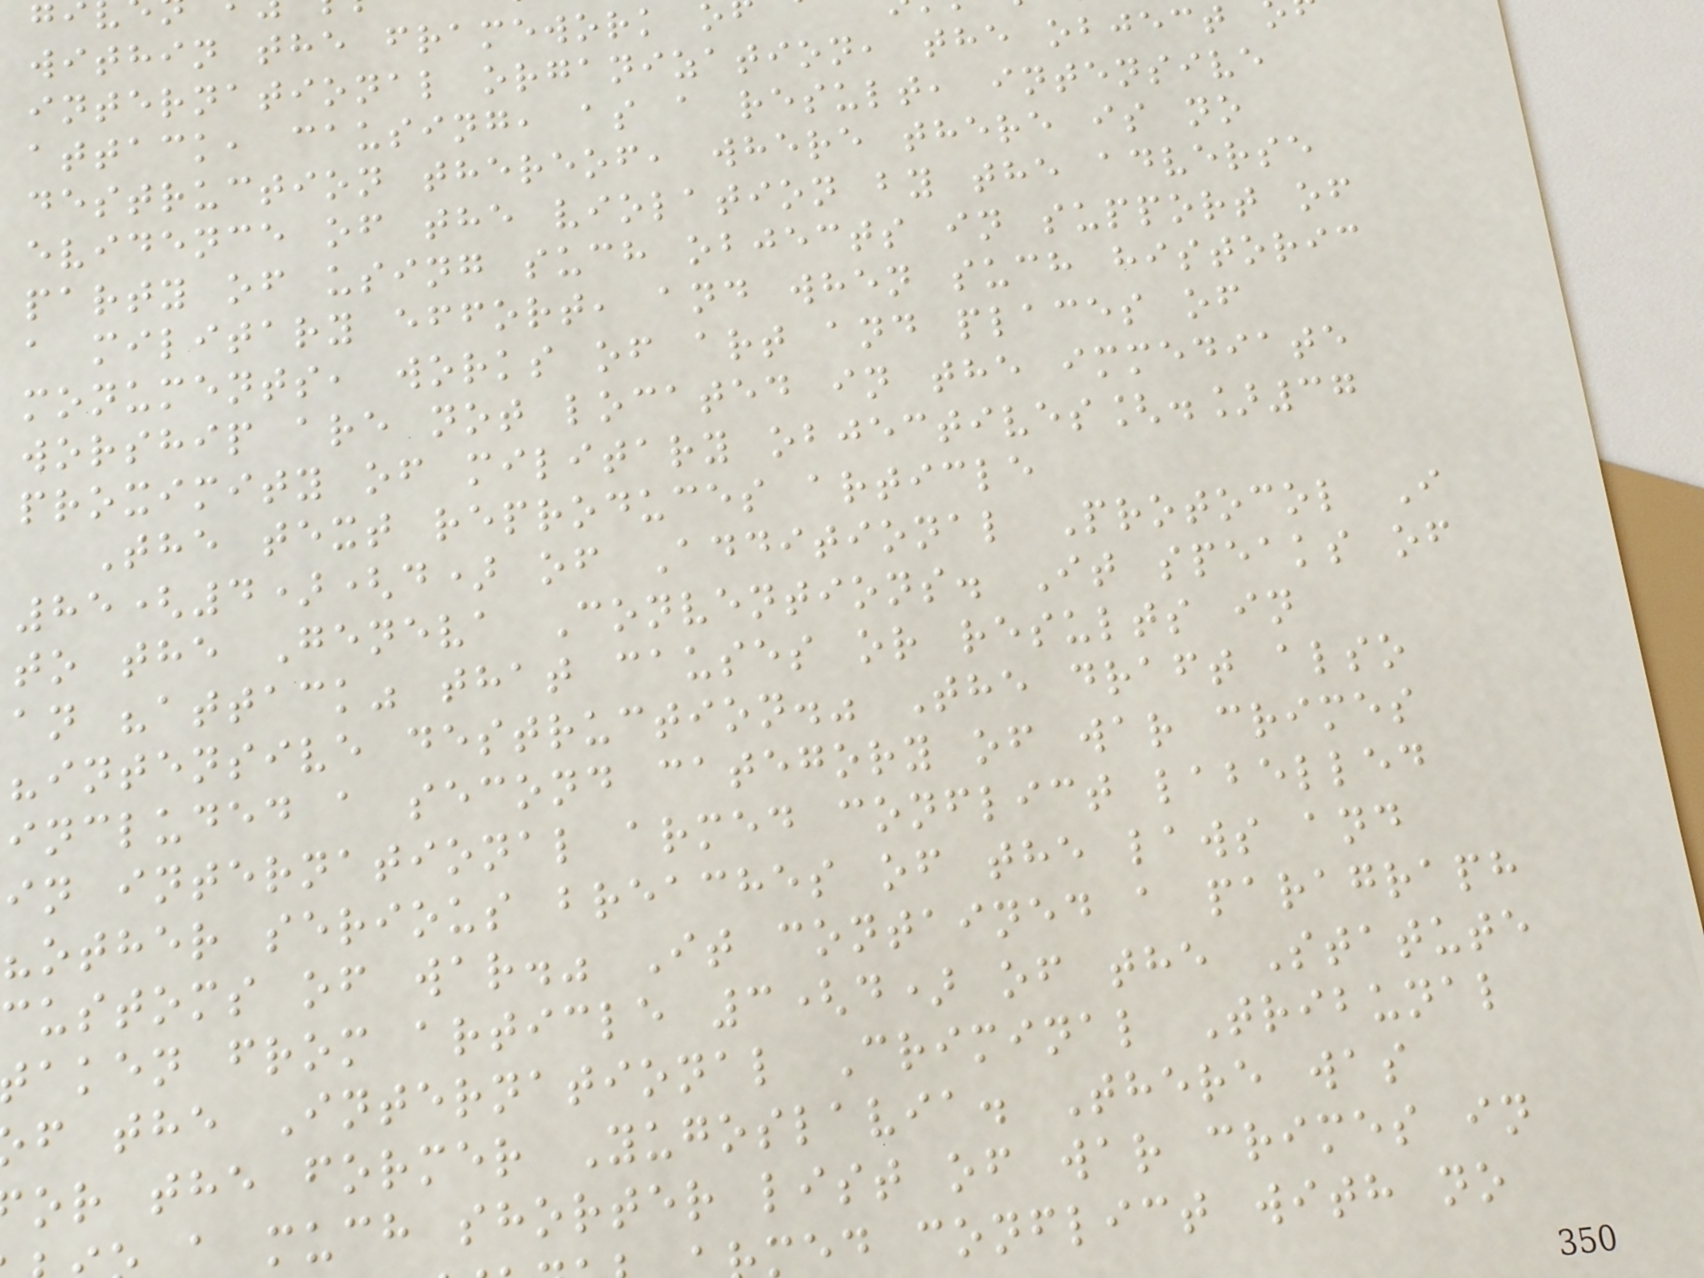within the framework o
international organization, the object
attack, causing, as a result, intensive
destruction thereof, where there is no
evidence of the violation by the adverse
party of using such objects in support of
a military effort, and when such historic
monuments, works of art and places of
worship are not located in the immediate
proximity of military objectives[.]37
The text reproduces article
85(4)(d) of Additional Protocol I
to the Geneva Conventions. It speaks of
an "attack" that causes or results in
"intensive destruction." The draft also
included a second category of war crimes
in international armed conflict labelled
"other serious breaches of the laws and
customs of war." It contained a paragraph
aken from article 3(d) of the Statute
f the International Criminal Tribunal
or the former Yugoslavia. There was
a much shorter list of war crimes in
ed conflict with no
